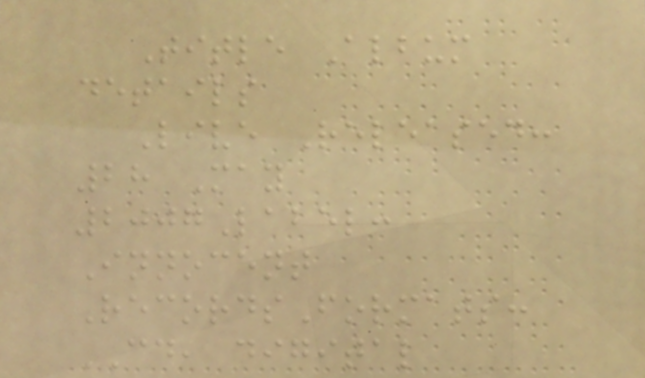Title Album
details
Live Released:
28 May
2007Label:
Innocent
RecordsFormats:
CD, digital
